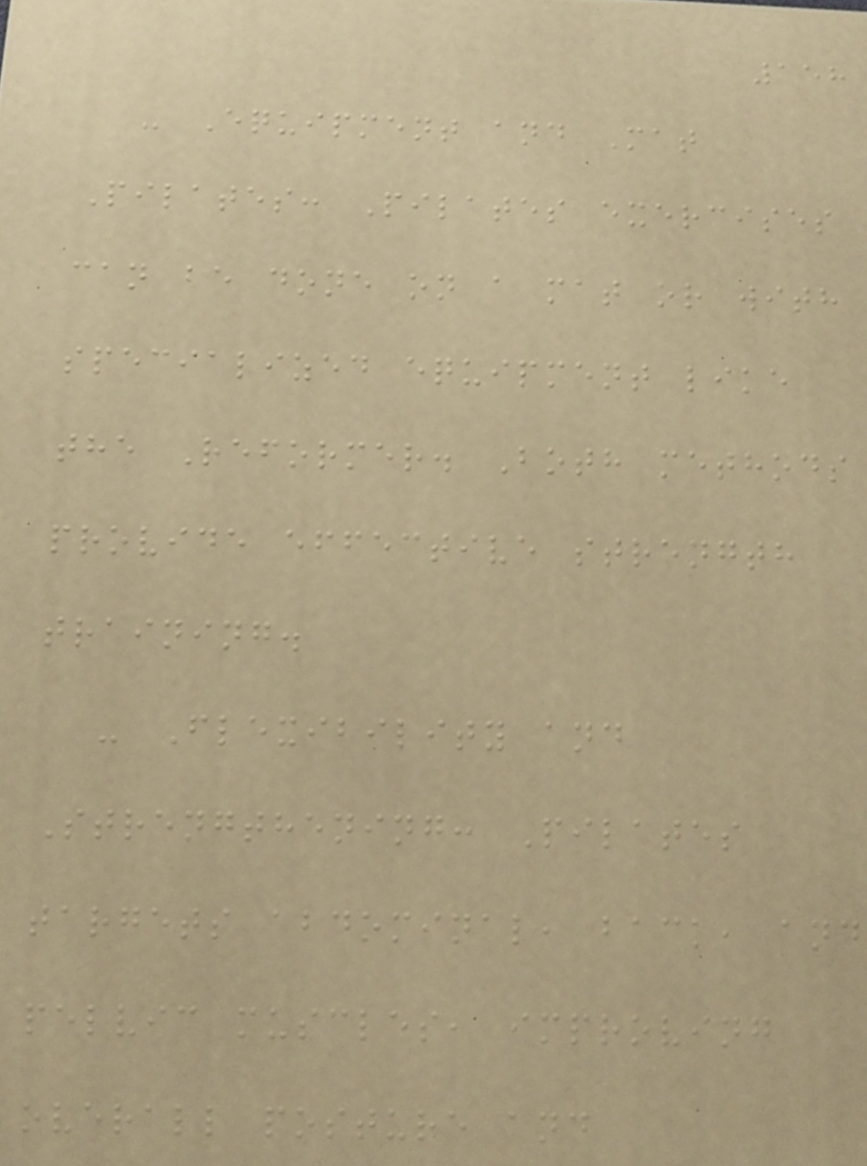158
- Equipment and Mat
Pilates: Pilates exercises
can be done on a mat or with
specialized equipment like
the Reformer. Both methods
provide effective strength
training.
- Flexibility and
Strengthening: Pilates
targets abdominal, back, and
pelvic muscles, improving
overall posture and
